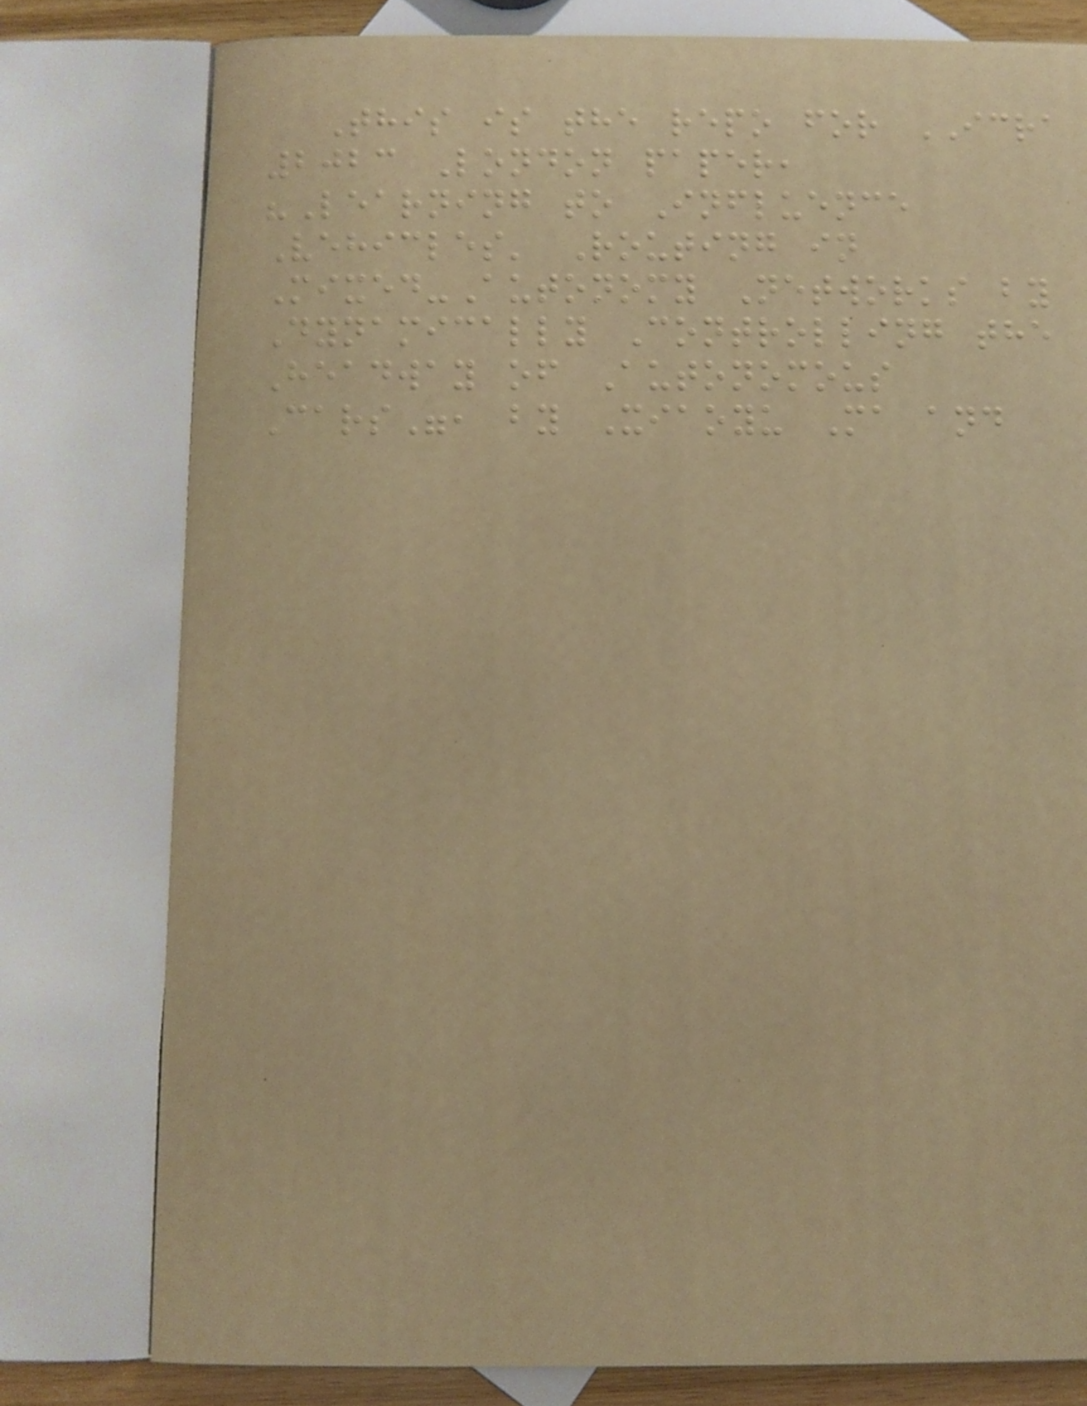This is the repo for ICRA
2023 London paper,
"Learning to Influence
Vehicles' Routing in
Mixed-Autonomy Networks by
Dynamically Controlling the
Headway of Autonomous
Cars", by Xiaoyu Ma and
